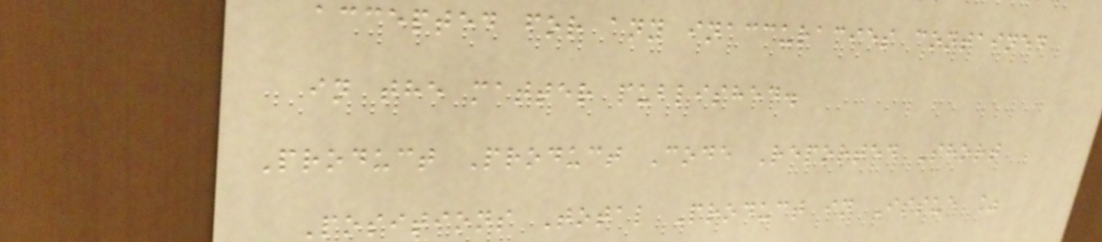accepted for any inaccuracies contained
in the matter published.
Product Product Code Reported Short
Positions Total Product in Issue %
